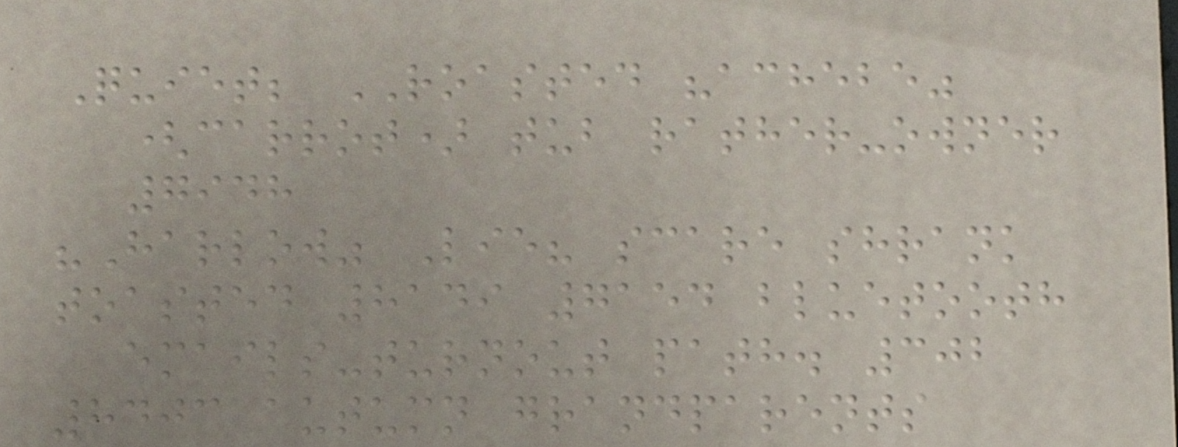Quiet; ROASTED "achebe"
(carrot) tub rather-owner
7948
"Harlow" Lie? scare shrank
toasted 8149 7154 bluetooth
emails-turnout path. 302
8403 autumn grandparents
